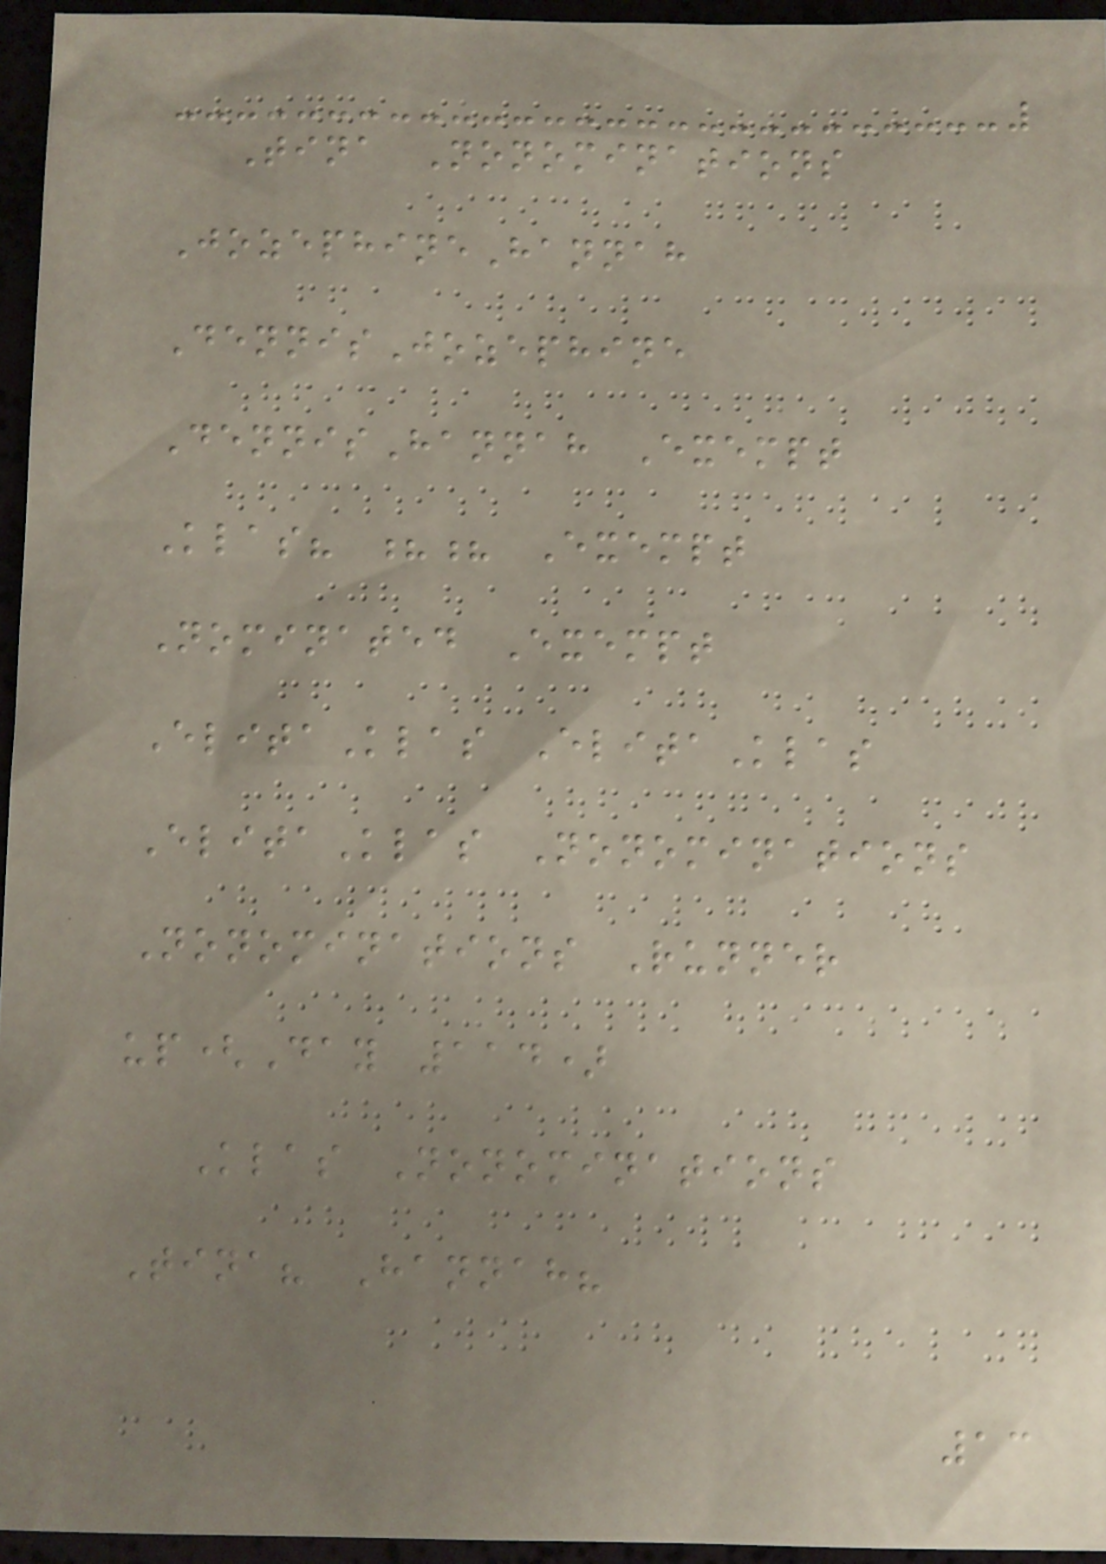Tina Nonominations
JozephineHannah
DennisJozephine
DennisHannah Exempt
Klas? ?? Exempt
Nominated Exempt
ElitaKlas ElitaKlas
ElitaKlas Nonominations
Nonominations Runner
up(Day 114)
Klas Nonominations
Tina? Hannah?
13
